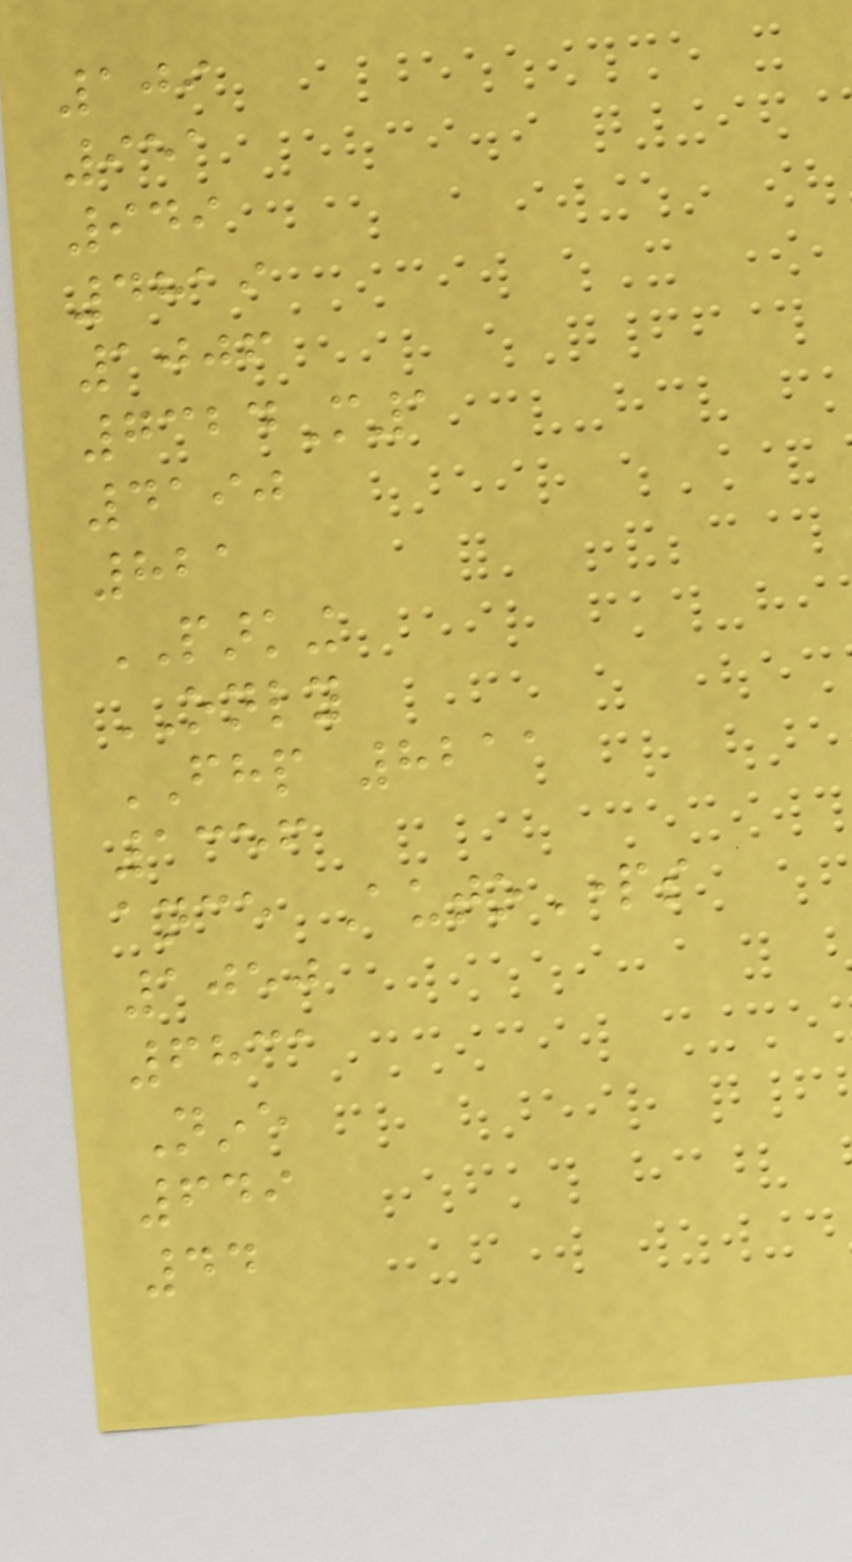109
951
949
4819
1006
7324M1
4190
821
PARKING
ONLY
FHP 8211
1356
ance AutoParts
1050
6831
Nine
649
44
